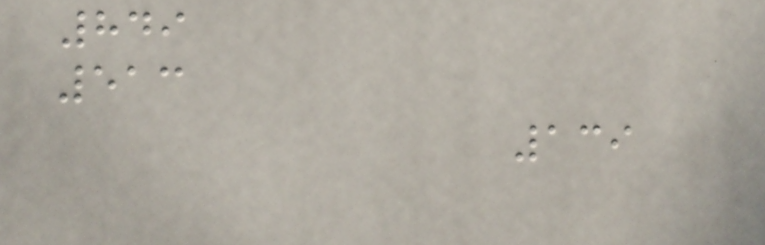849
513
139
